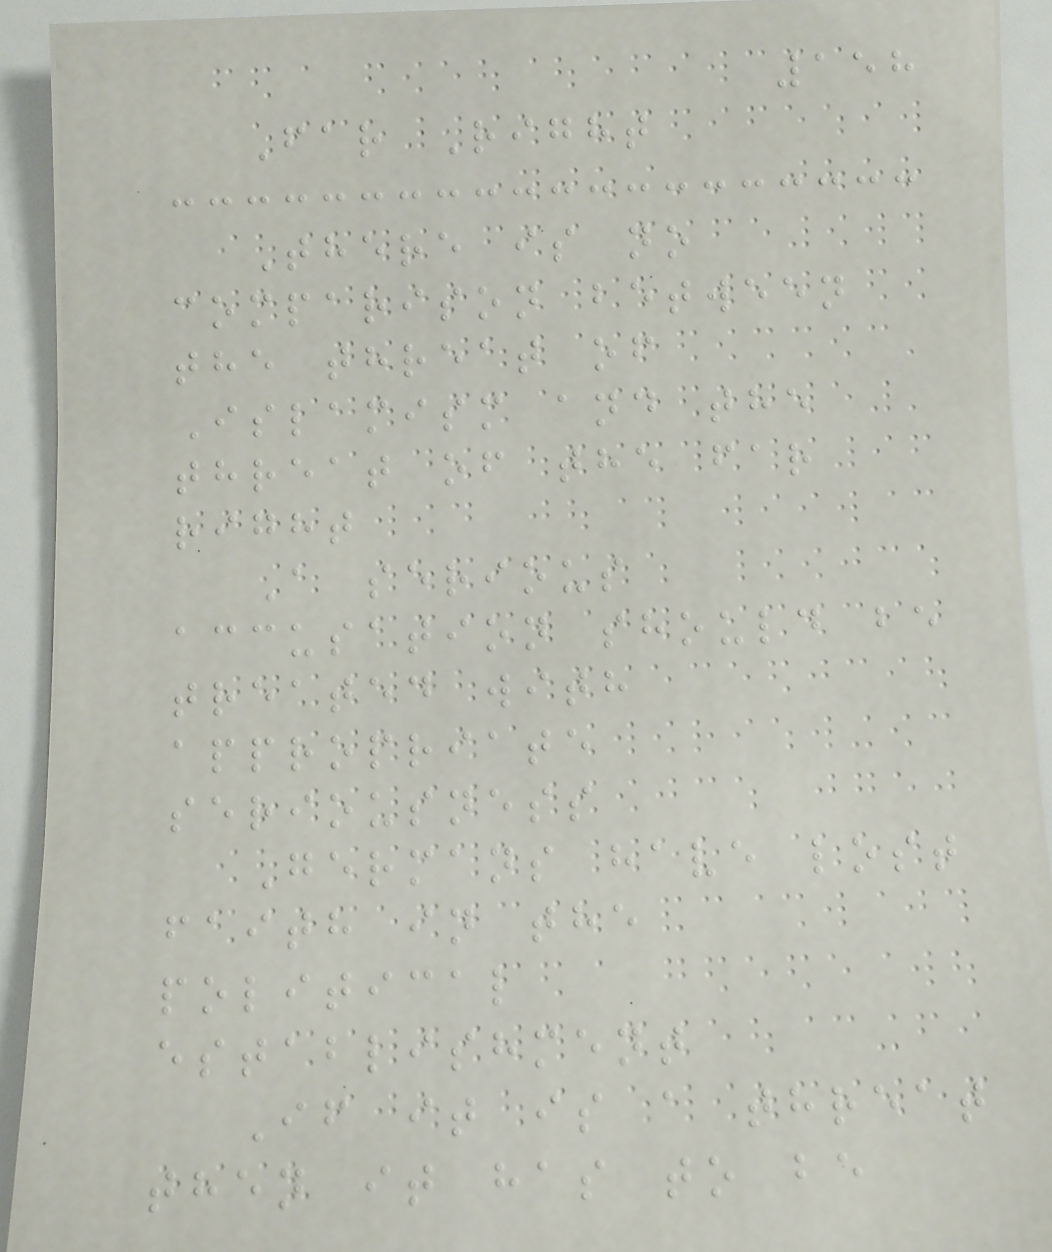158
Far Right
There is no
comparison between
the threat of
Islamism and the
threat of the far
right
A serious
accusation should be
treated with
appropriate
seriousness
Germans have lost
faith in the
political
establishment
If it is a threat
then it has to be
